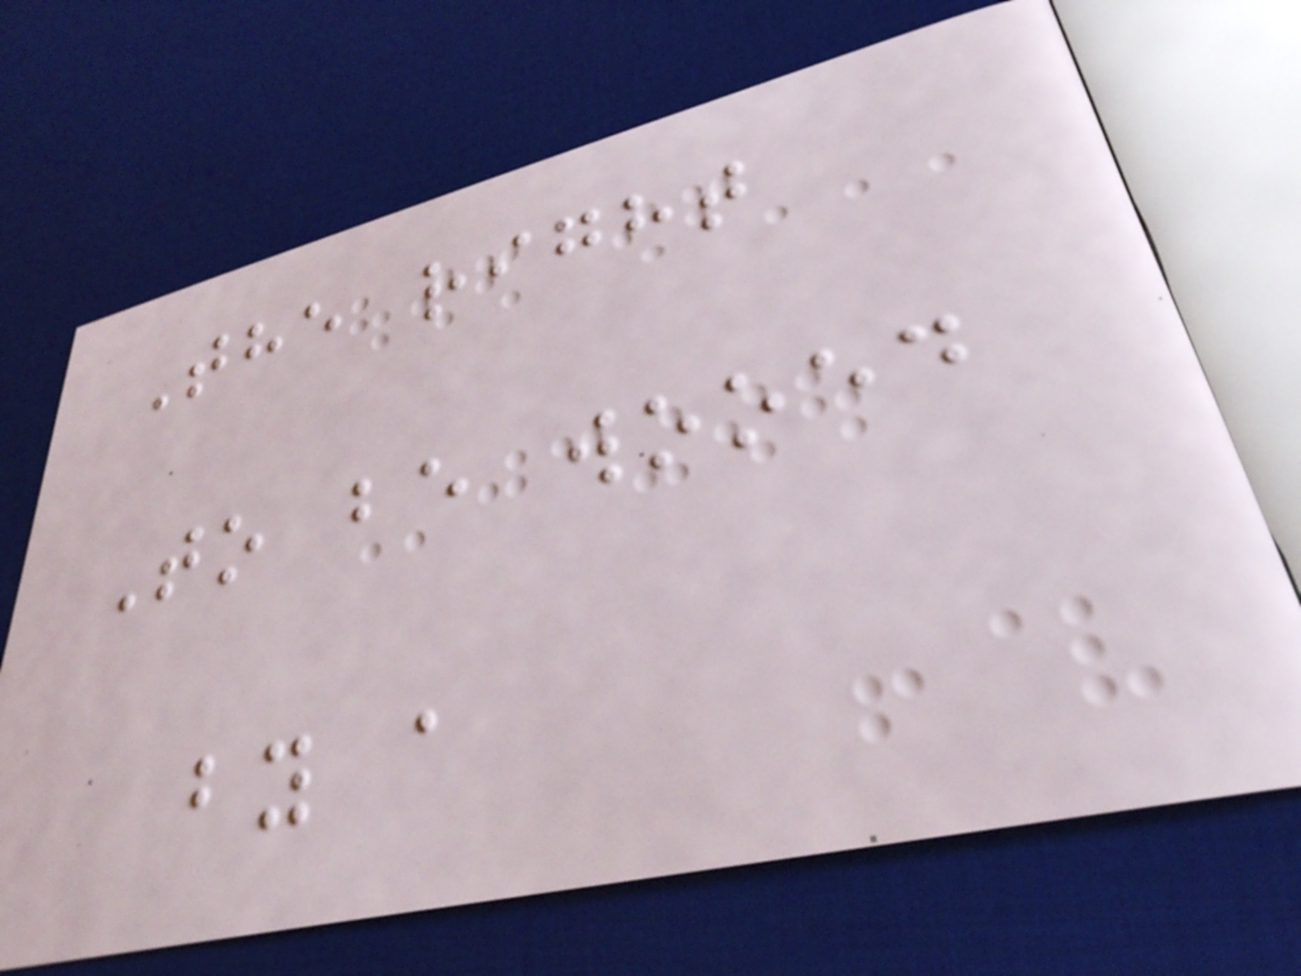The right
To be wooed
by a
